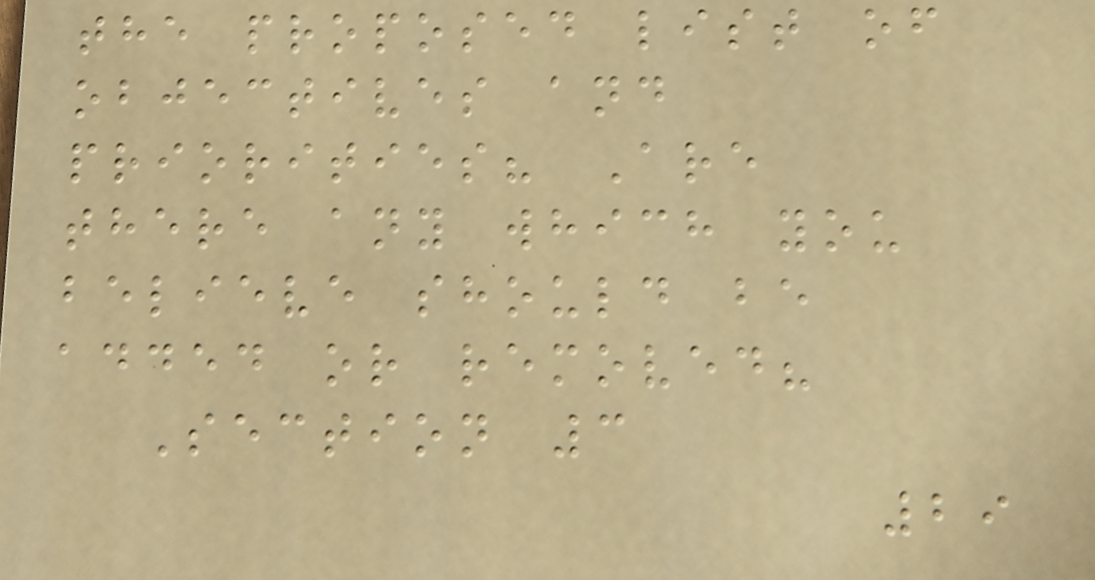the proposed list of
objectives and
priorities? Are
there any which you
believe should be
added or removed?
Section 3
29
